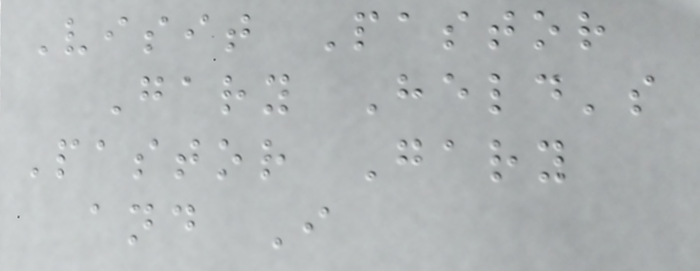Visit Pastor
Gary Held's
Pastor Gary
and I
